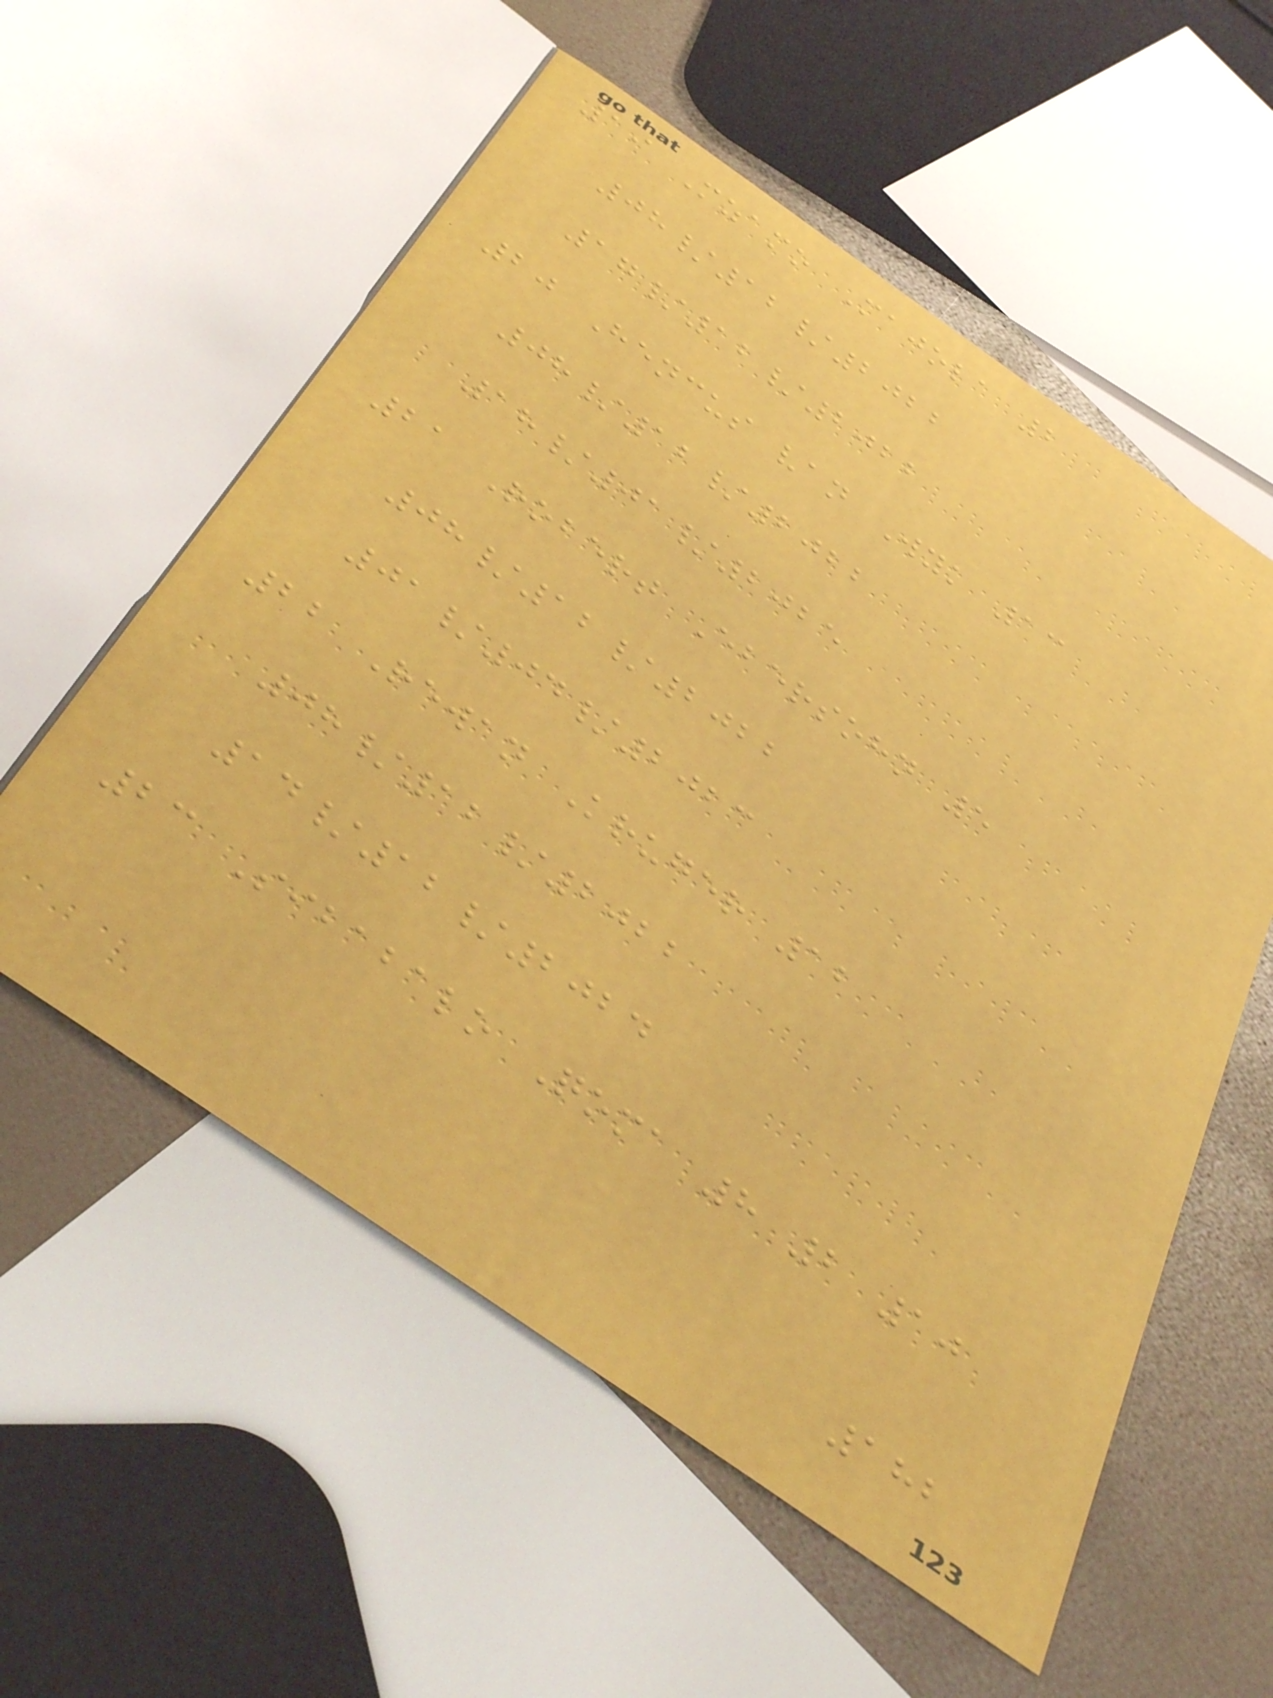19 Mzamo Majola 2
08/12/2022
17/12/2022
20 Hencus van Wyk 13
08/12/2022
18/01/2025
21 Robert Ebersohn 5
08/12/2022
01/04/2023
22 Rewan Kruger 12
08/12/2022
14/12/2024
23 Sibabalo Qoma 8 2 10
182
